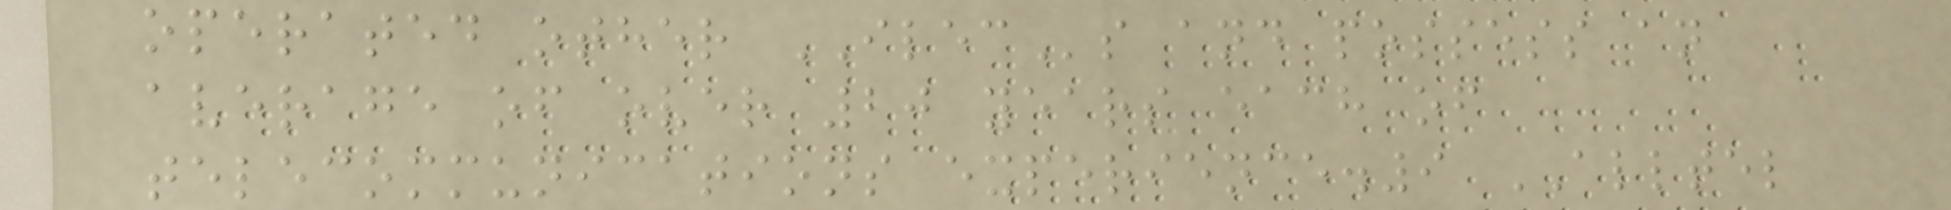operated other ILECs and possess an
average of over 20 years each of
telecommunications experience.9 ALLTEL
